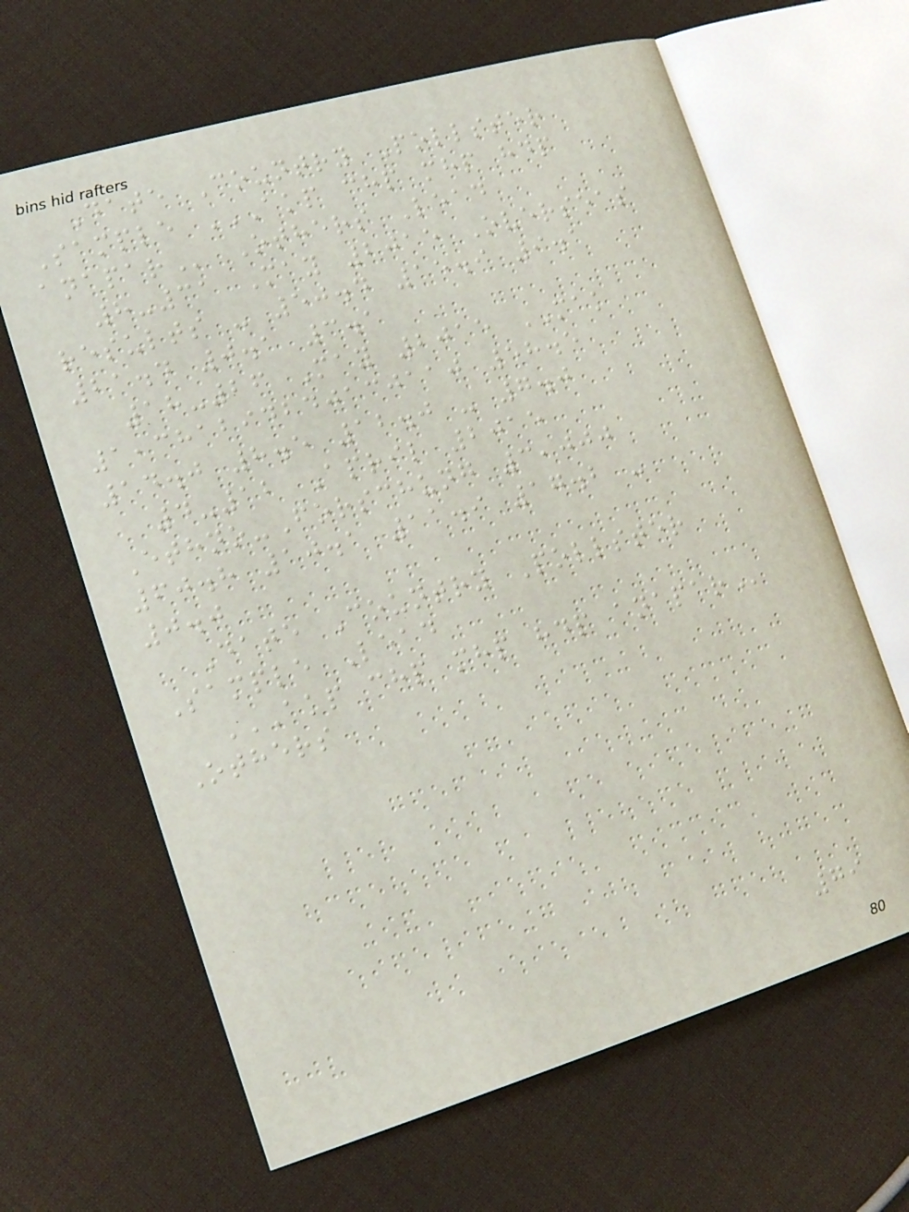Date Country Pollster
Sample AKP CHP MHP HDP
ANAPAR Others Lead
8-31 May 2015 Overseas
results - 50.4 15.9 9.1
21.4 0.1 3.1
18-26 May 2015 MAK
1,381294240130110 58.5
14.0 8.5 12.0 - 7.0
4-12 April 2015
Ethno-Forschung 3,000
60.8 10.1 11.9 17.2 -
0.0
Date Country Pollster
Sample Lead
AKP CHP MHP HDP ANAPAR
Others
79
